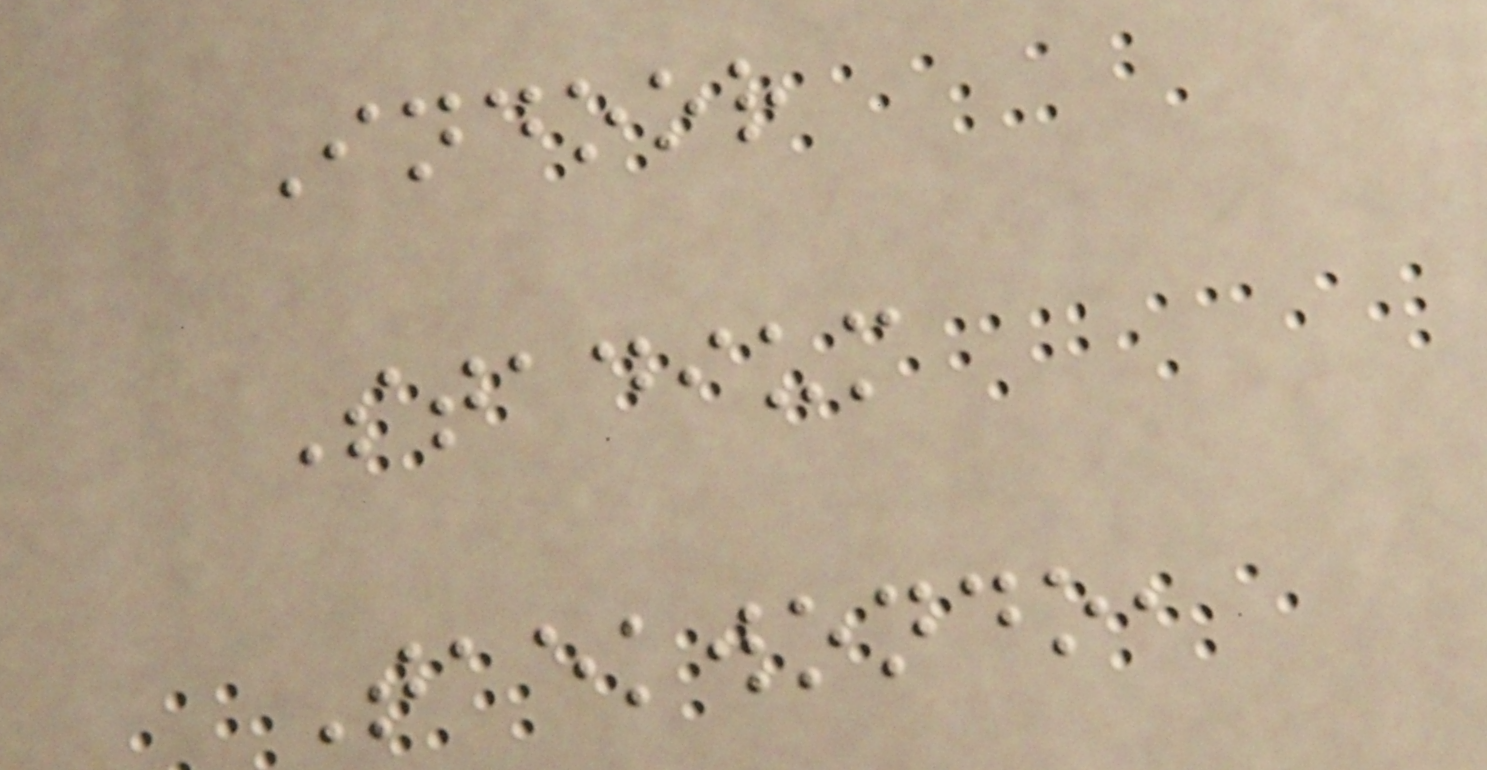Indoor
Stadium
Taekwondo,
